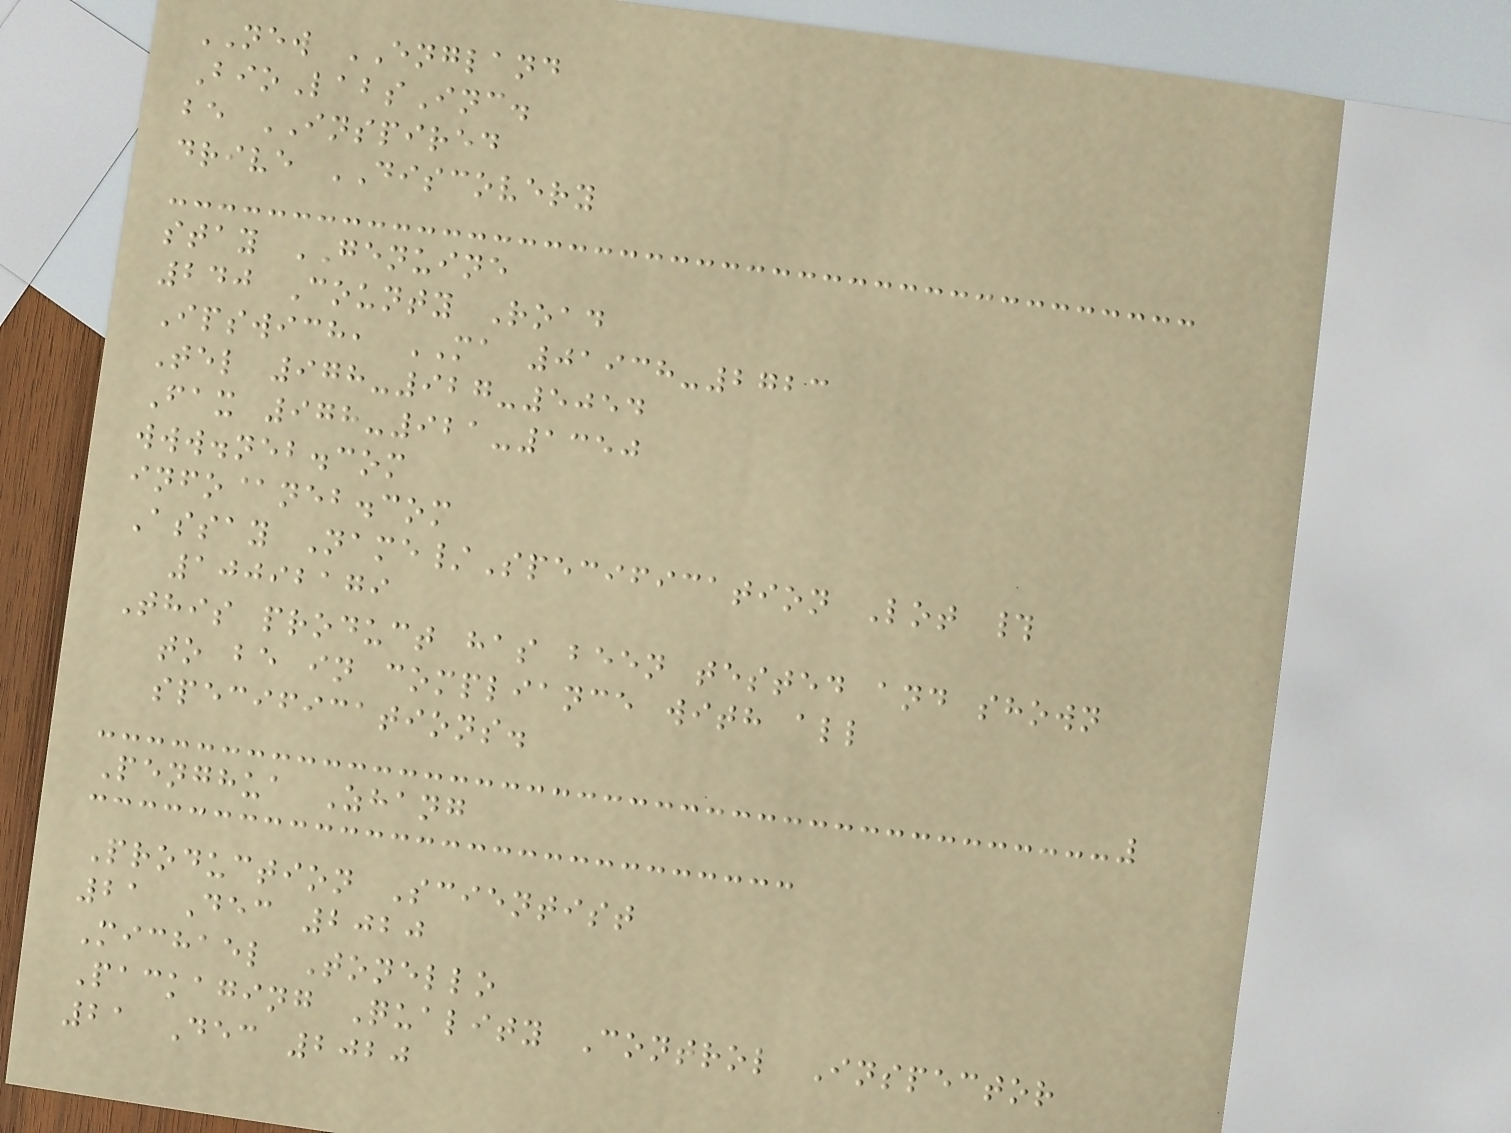NEW ENGLAND
BioLabsInc.
be INSPIRED
drive DISCOVERY
stay GENUINE
240 County Road
Ipswich, MA 01938-2723
Tel 978-927-5054
Fax 978-921-1350
www.neb.com
info@neb.com
Assay Name/Specification Lot #
10092179
This product has been tested and shown
to be in compliance with all
specifications.
Penghua Zhang
Production Scientist
21 Dec 2020
Michael Tonello
Packaging Quality Control Inspector
21 Dec 2020
